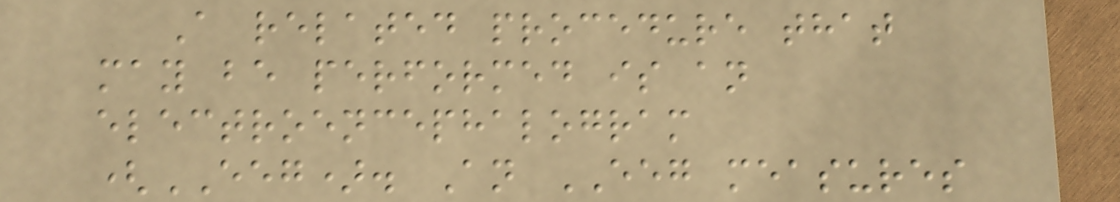A related procedure that
may be performed is an
electroencephalogram
(EEG). An EEG measures
